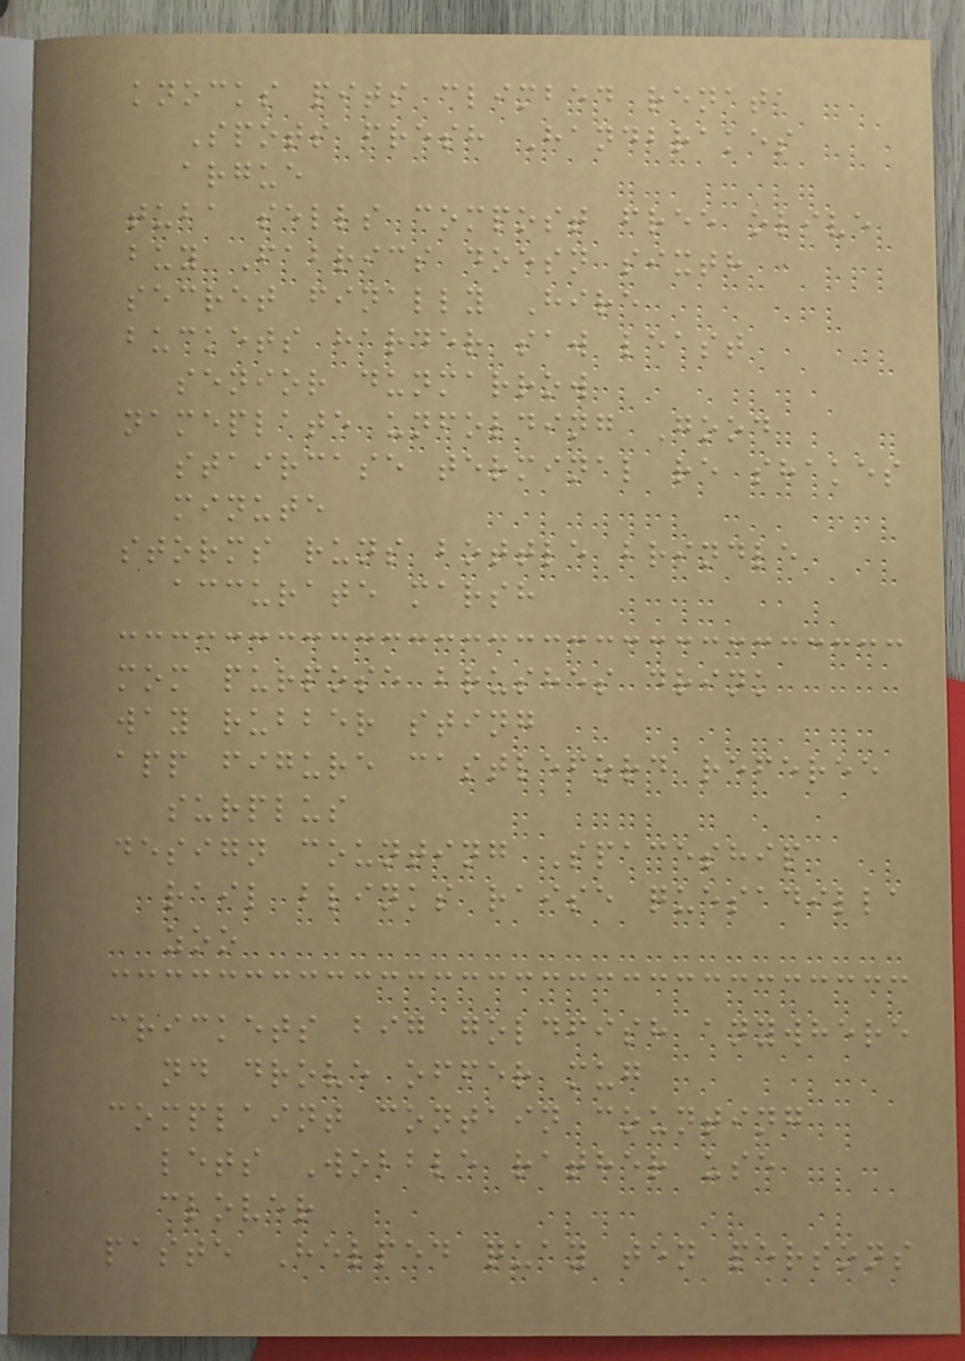knocks pits climbed renata
Spots fresh Handbrakes
argue
tuba sells compost free olive
buy Fabrics doesn sixth
secret finally Hire
buckets harder saw least
senior dunmarrow
nameplate unfolding Good
staircase terminal re shakes
minute
storms runs bottle brindle
accurate marsh
mom purpose brushes drink
way rubber sting
app figure castleford referee
surplus
design counting Spaceship
rail blinks raise quesadilla
zoo
crickets big goldfish anywhere
nd drove offer mug
complaint contain counting
lets Wobble rather use
clover
paste Helped quay ten persons
